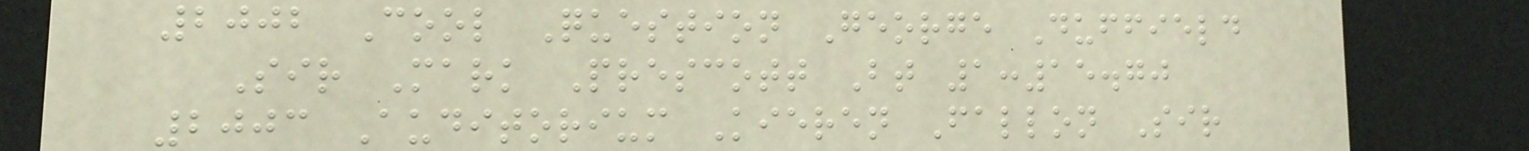2002 Cool Question George Duffield
Sir Mark Prescott Bt 1:15.70
2003 Auditorium Kieren Fallon Sir
